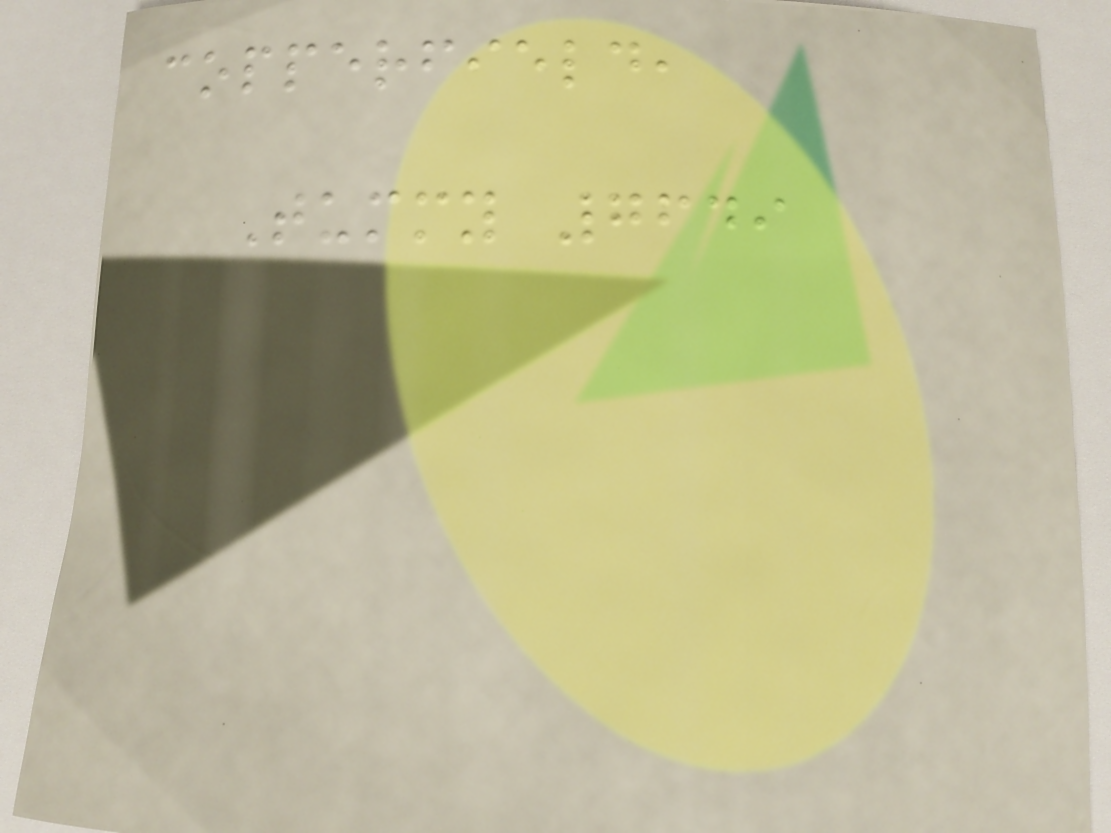copperfield,
Tummy 7649
